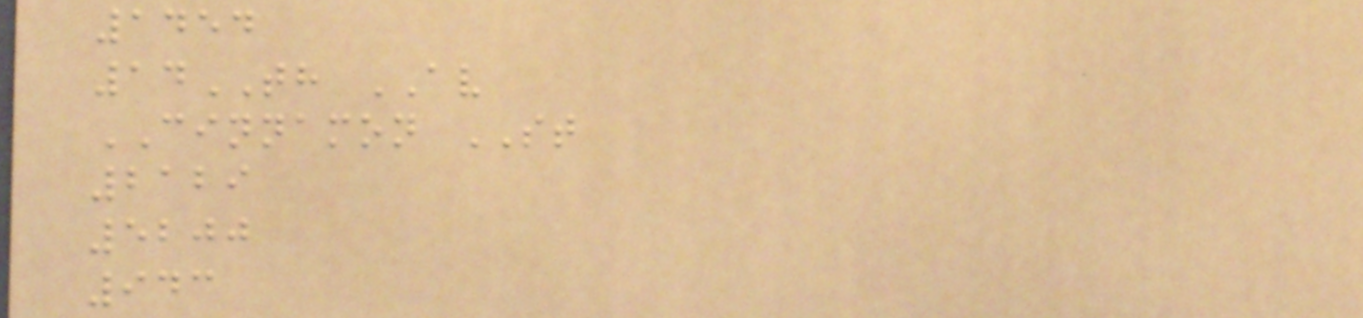1454
14TH AV
CINNAMON ST
2129
5200
943
